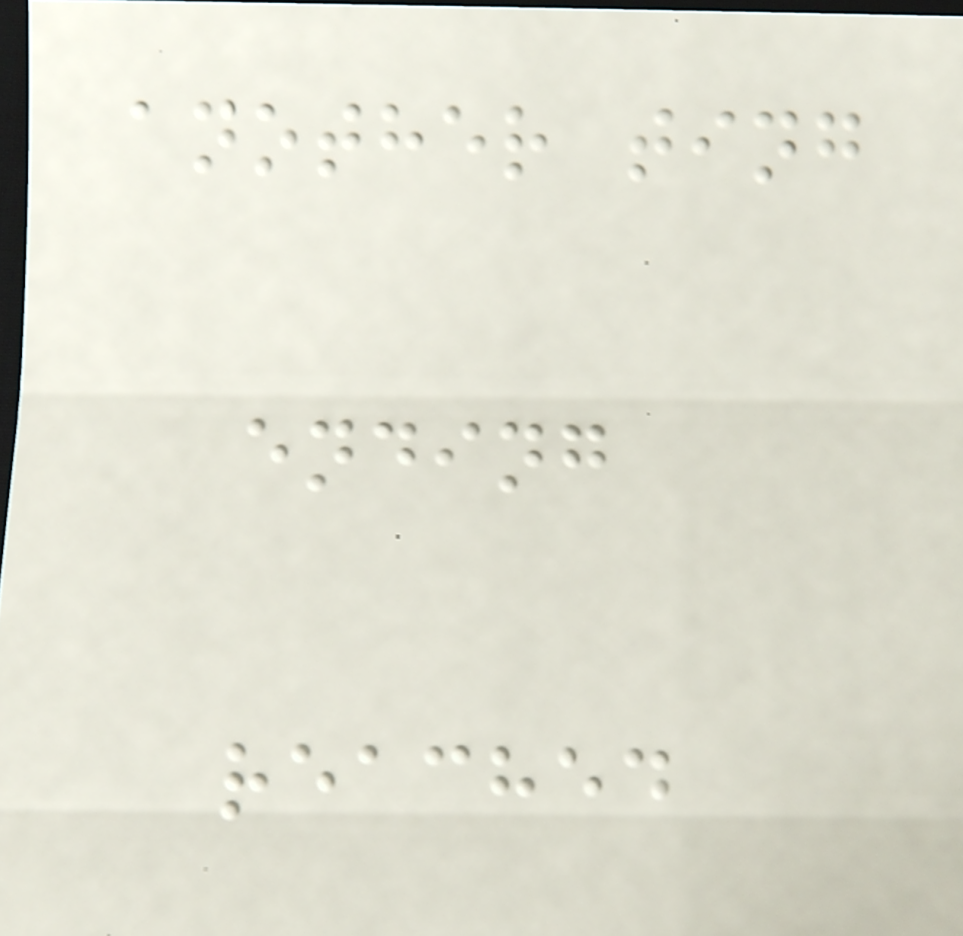another ting
ending
reached
